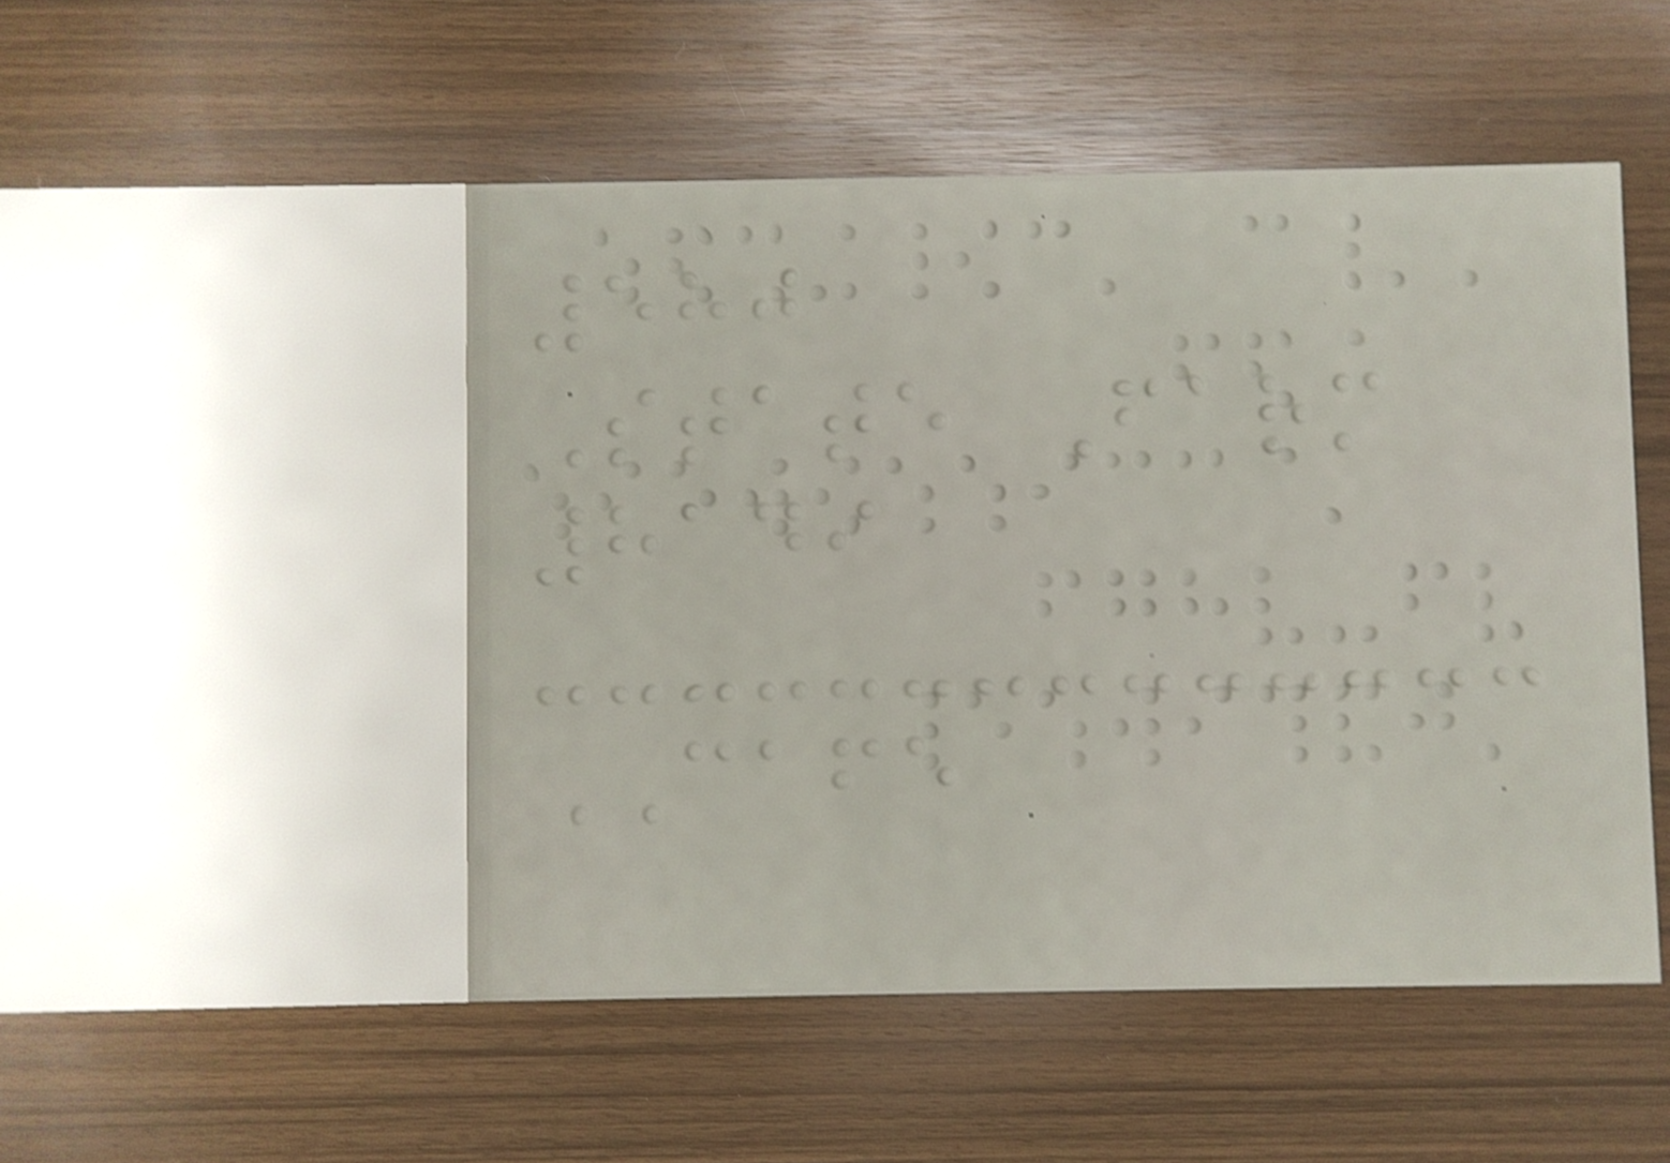580
State Farm
8149
CAFE
